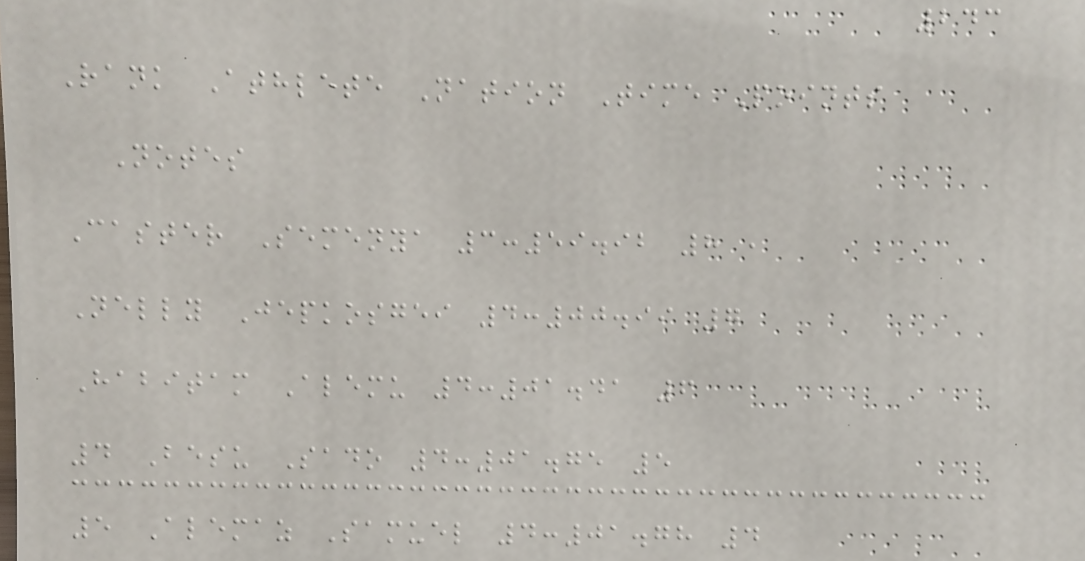243
Rank Athlete Nation Time Points
Notes
Caster Semenya 3:59.92 8 ,
Nelly Jepkosgei 4:00.99 7
Habitam Alemu 4:01.41 6
4 Besu Sado 4:01.75 5
5 Alemaz Samuel 4:01.78 4
